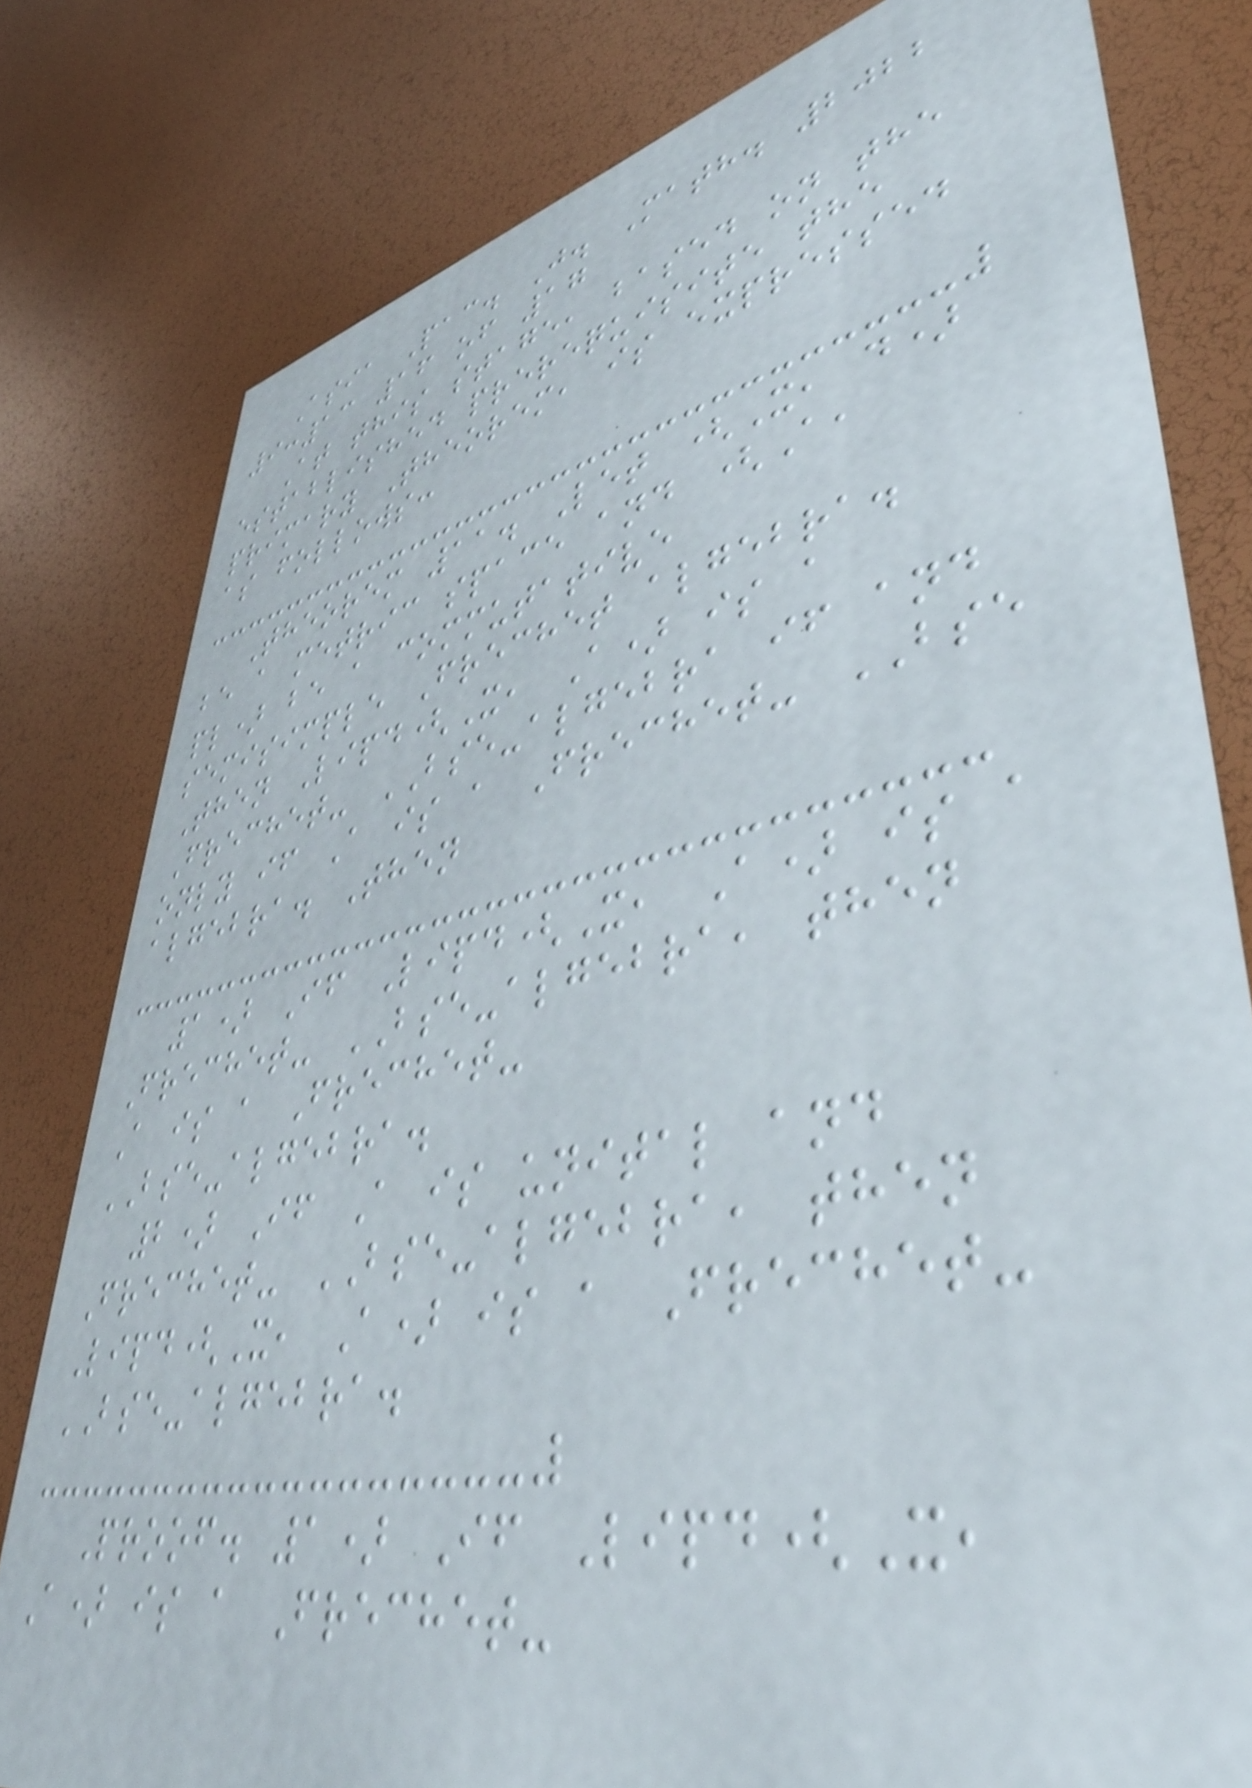Asia Pac. J. Math. 2022
9:13 16 of 17
At this stage, based on the
established prerequisite the
primary Theorem, is expressed
as follows:
Theorem 11. Let (X, d)
be a metric space and (A,
pl) be a commutative
semisimple Frechet algebra.
Then Lipd(X, A) is a
Frechet- BSE-algebra if and
only if A is a Frechet- BSE
algebra. Then
1) If Lipd(X, A) is a
Frechet- BSE-algebra, then
A is a Frechet-
BSE-algebra.
2) If A is unital and
Frechet- BSE-algebra, then
Lipd(X, A) is a Frechet-
BSE-algebra.
Proof. 1) If Lipd(X,
A) is a Frechet-
